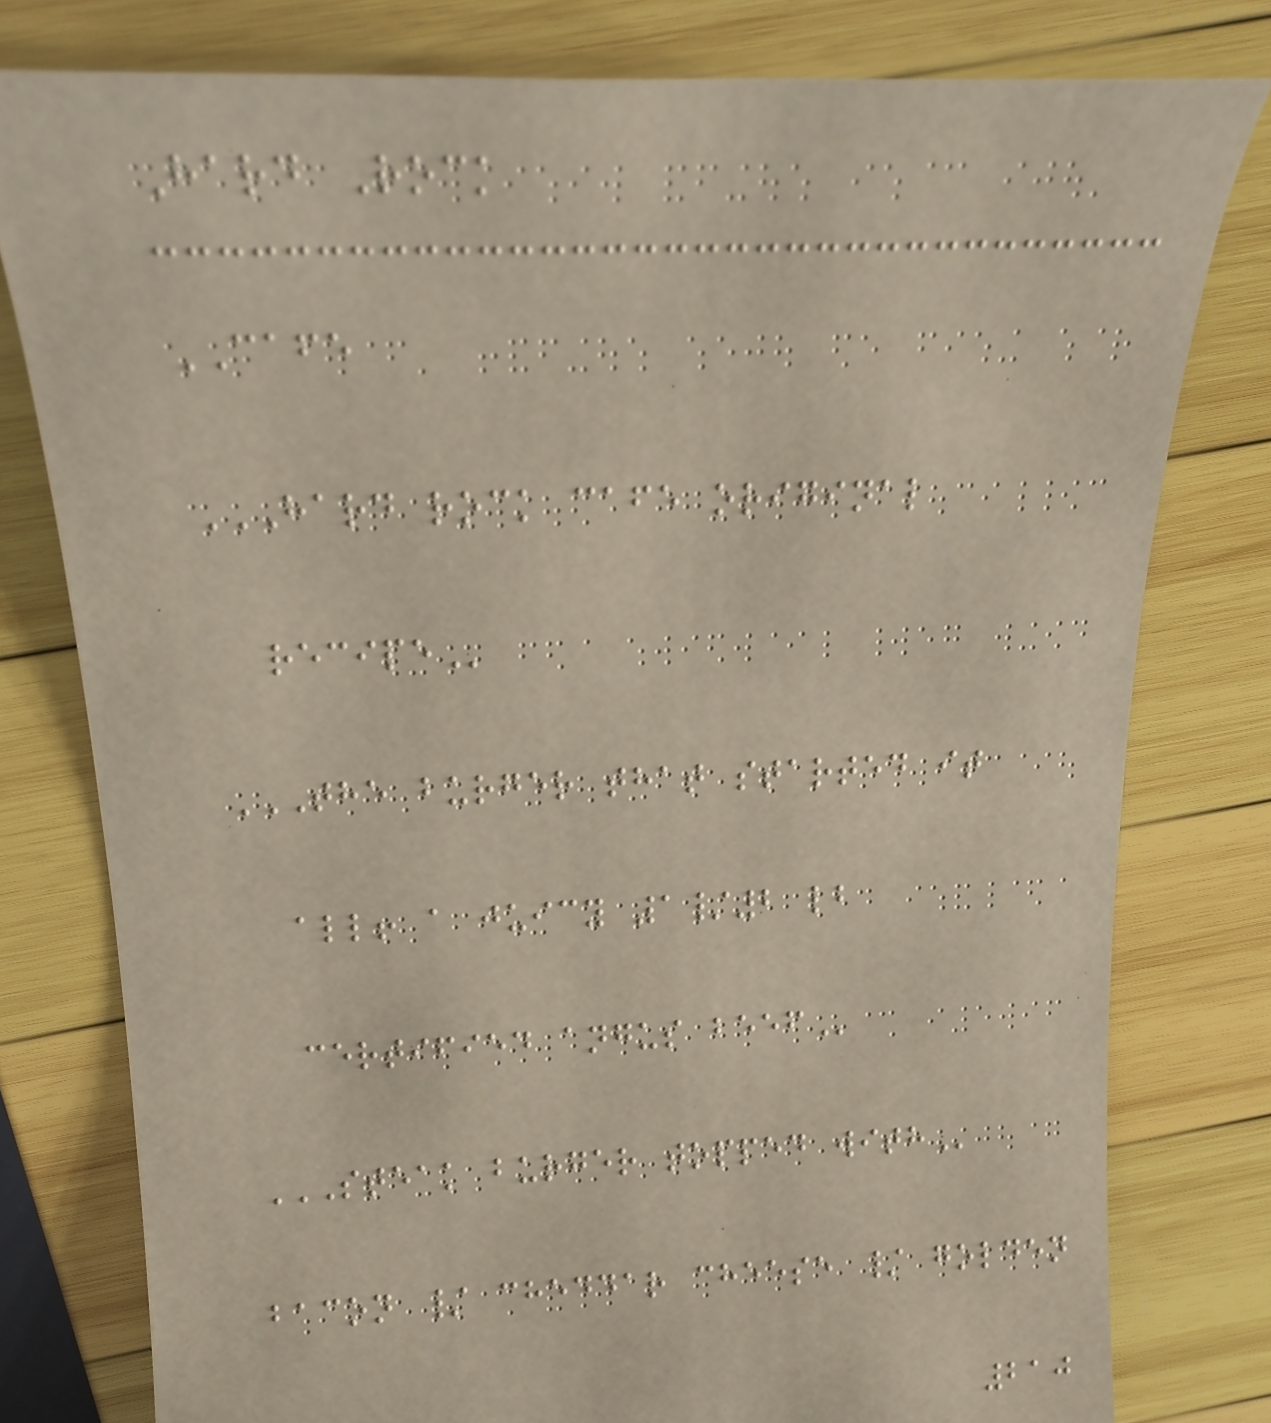Hard Rock
CAFE
HARD ROCK CAFE ORIGINAL
RECIPE
THE BURGER THAT STARTED IT
ALL! A JUICY 1/2 LB
CERTIFIED ANGUS BEEF
STEAK BURGER TOPPED WITH
bacon / cheddar cheese / golden
210
